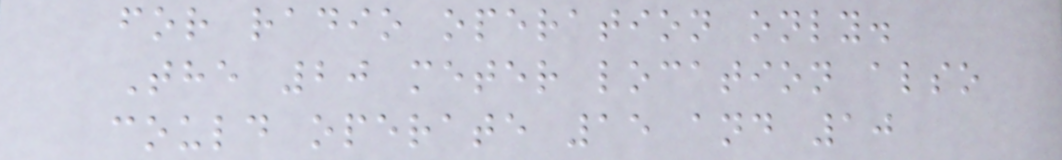for radio operation only.
The 20 meter location also
could operate 15 and 10
